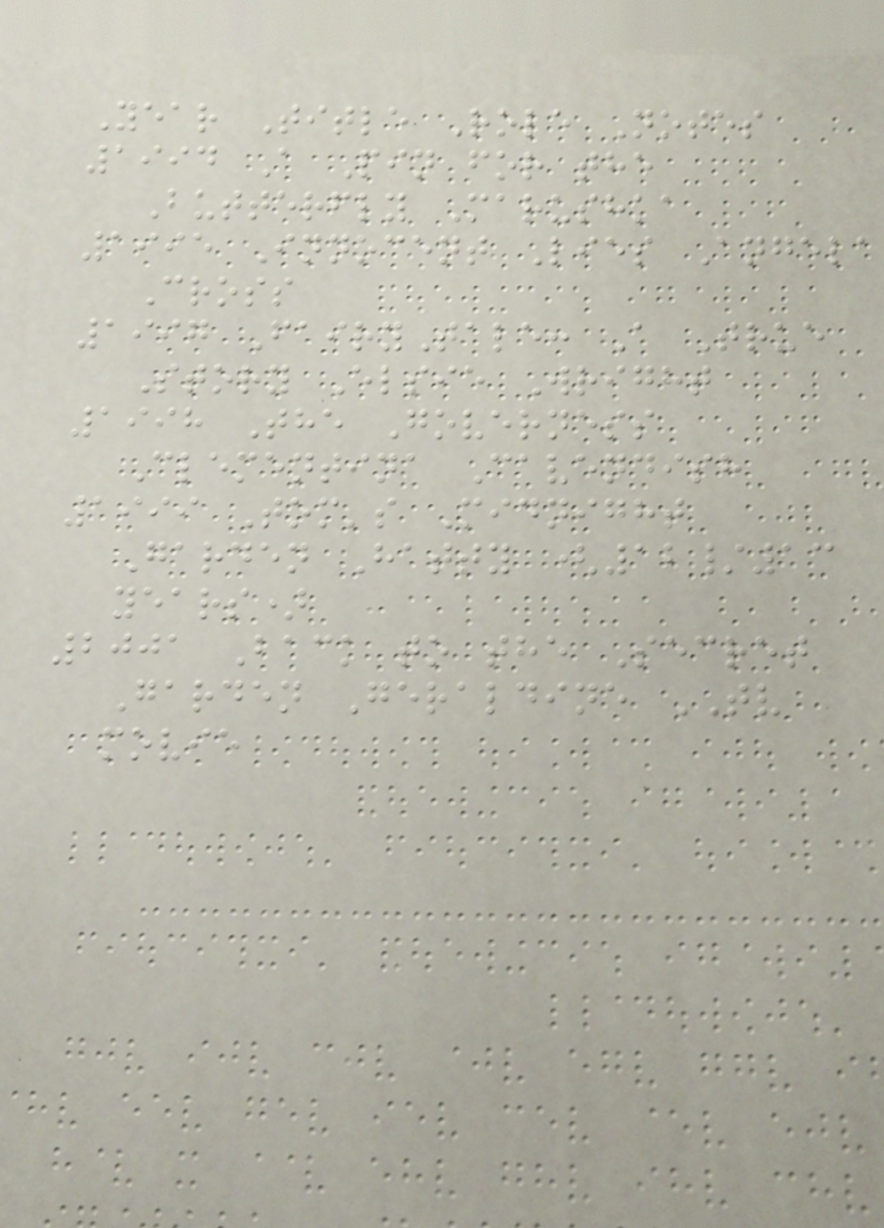Year Title Role Notes
1994 A Pin for the
Butterfly Marushka
1995 Innocent Lies Angela
Cross
1997 FairyTale: A True
Story Elsie Wright
1998 The Governess
Clementina Cavendish
1999 Tom's Midnight
Garden Hatty (12/13
years)
2001 Back to the Secret
Garden Geraldine TV
movie
